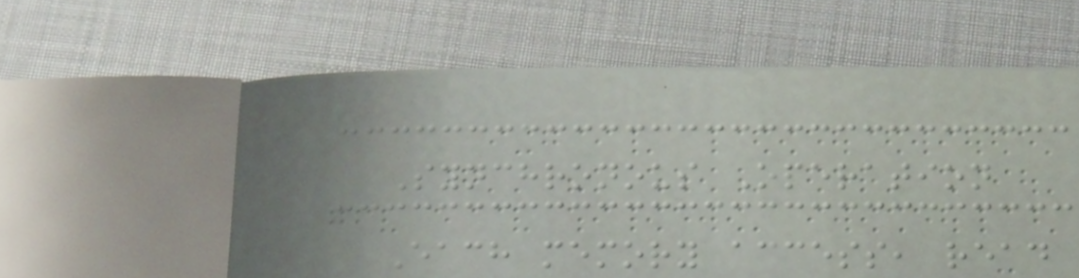Synchronous Operation
Each memory access, read
